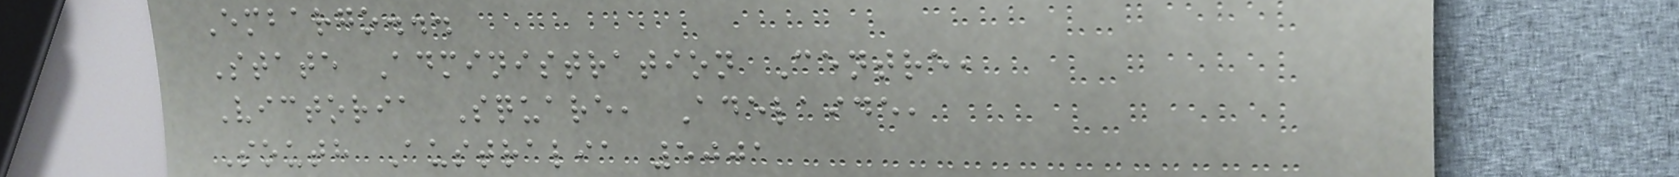Embargo...
State Administration Centre,
Victoria Square, Adelaide,
South Australia 5001
